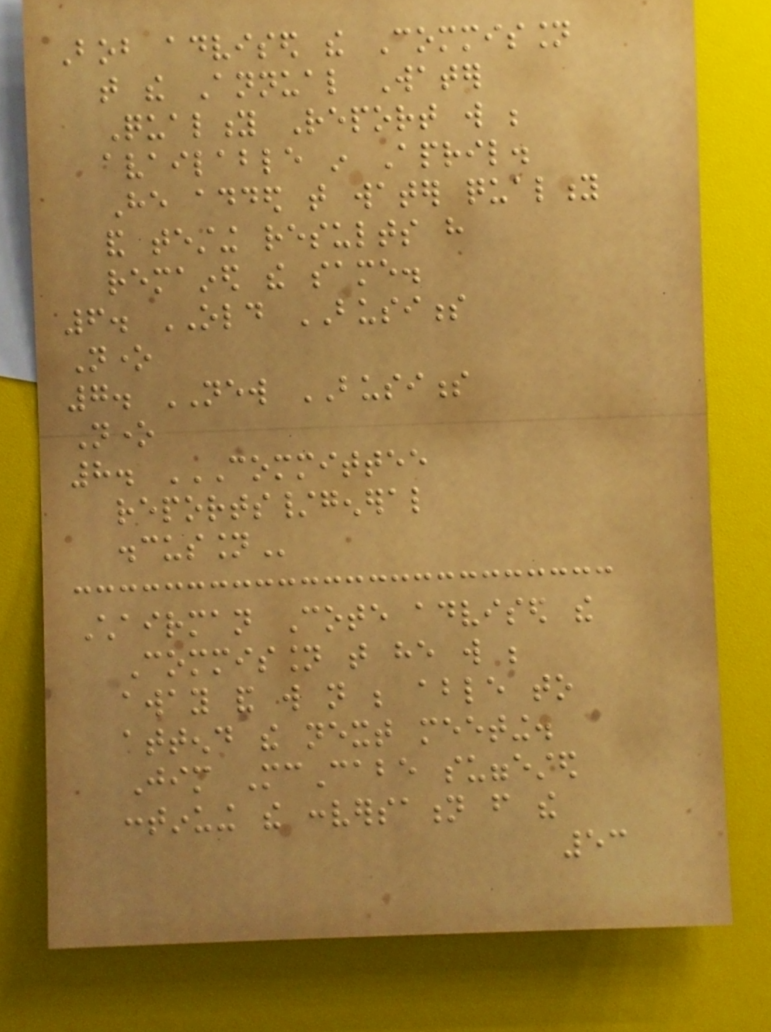Bob advised the Commission
that the Annual Water
Quality Report will be
available in April.
He added that water quality
and testing results have
remained the same.
6. OLD BUSINESS
None
7. NEW BUSINESS
None
8. COMMITTEE
REPORTS/GENERAL
DISCUSSION
Chairman Cote advised the
Commission that he will be
away and will not be able to
attend the next meeting.
Jim McCabe suggested
continuing the conversation from the
53
